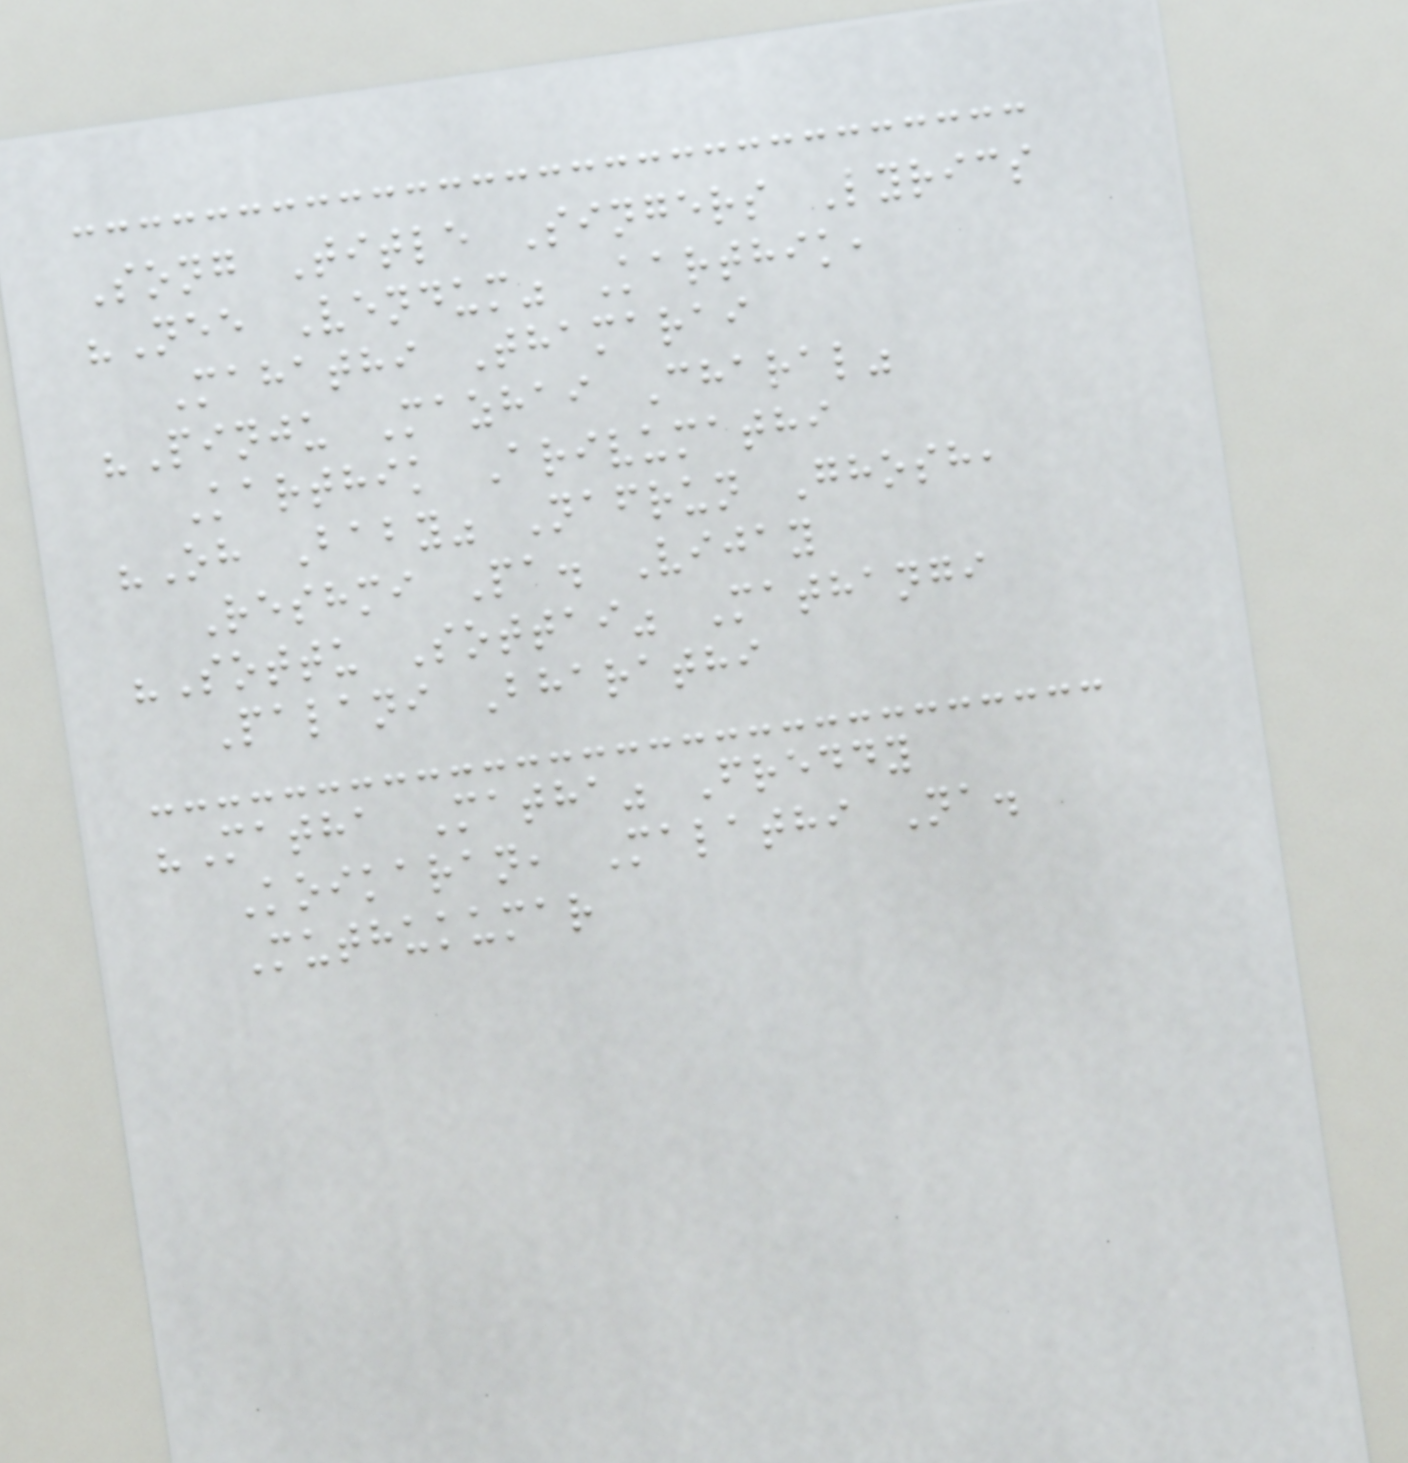Song Title Singers Lyrics
"Nee Vendum" Karthik,
Mahathi Thamarai
"Pinju Mazhai Charal"
Karthik Arivumathi
"Oh Baby" Nafrun Ghosh,
Reshmi Pa. Vijay
"Sottu Sottai" Mathangi
Palani Bharathi
"Matha Matha" Freddy
Koikaran, Malathi Na.
Muthukumar
